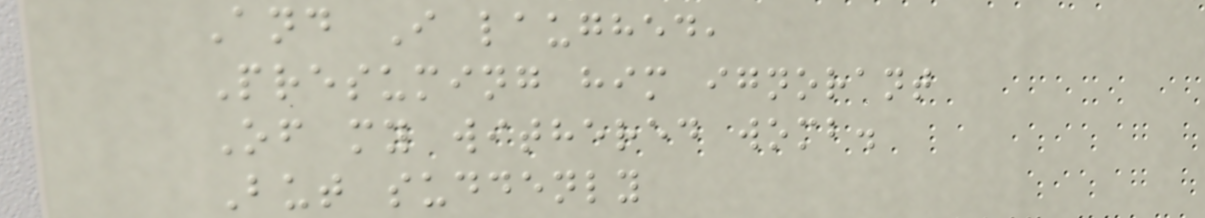And I laughed,
Presuming him ignorant
Of my withered womb.
But suddenly
